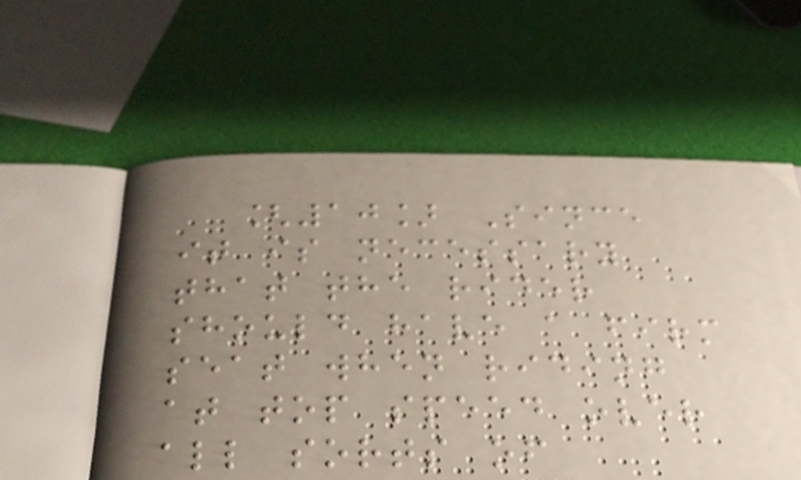[10] Since
it is necessary
that the rider
should have a firm
seat when riding
at top speed over
all sorts of
